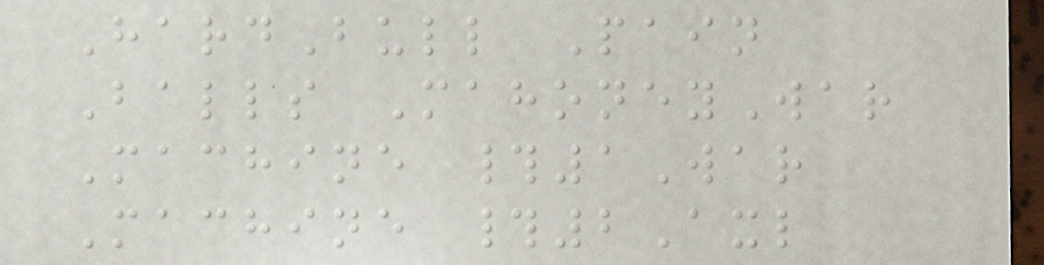HardBull Pain
Balls MahoneyWar
Machine #1War
Machine #2Axl
